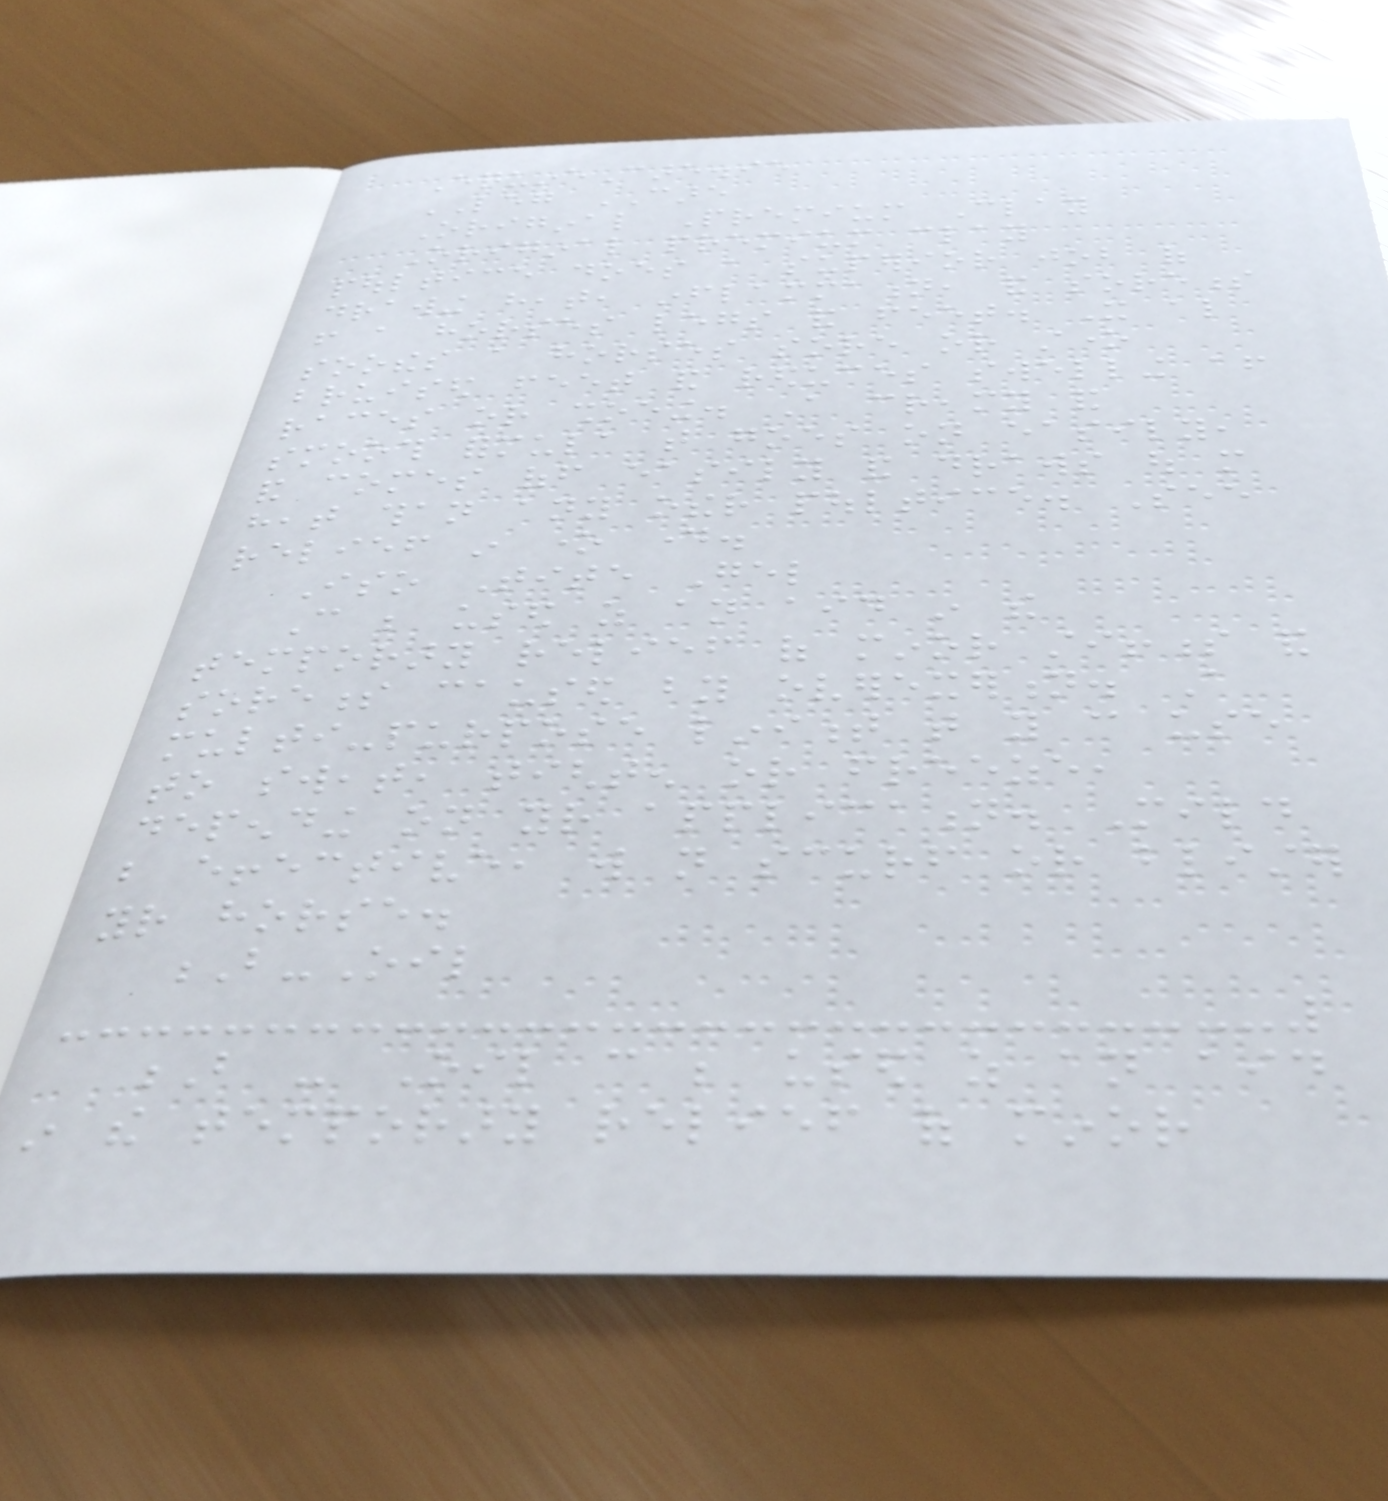EquineCare.ie
LEG CARE
Original Premium Clay
Original premium clay
poultice does a superior job of
drawing heat, inflammation, and soreness
from a horses legs and feet. It also
soothes a horses sore or stone
bruised feet and reduces swelling after
races or shoeing. A creamy and
smooth formula that goes on easily,
and comes off easily and draws out more
heat than any other poultice. See
relief in one day.
Iso Tite Gel
Can be used as an aid in the
temporary relief of minor stiffness and
soreness caused by overexertion. A
multi-purpose liniment that you can use
to sweat, tighten or freeze,
depending on your application. Mild
but effective, will not scurf or blister
your horse.
B-Oil
B - Oil can be used as an aid
in the temporary relief of minor
